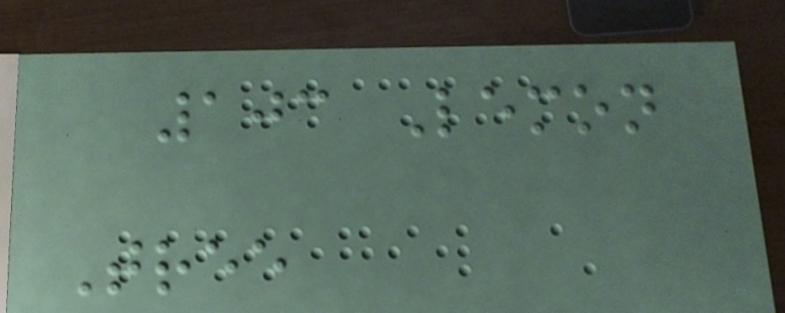103 Lemon
Tree
